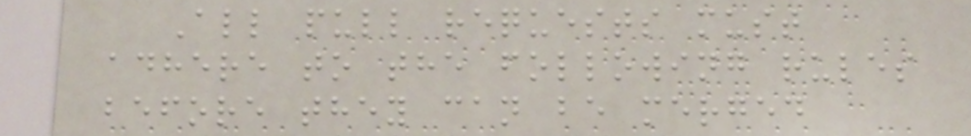All pull requests must
adhere to the following rules
before they can be merged
